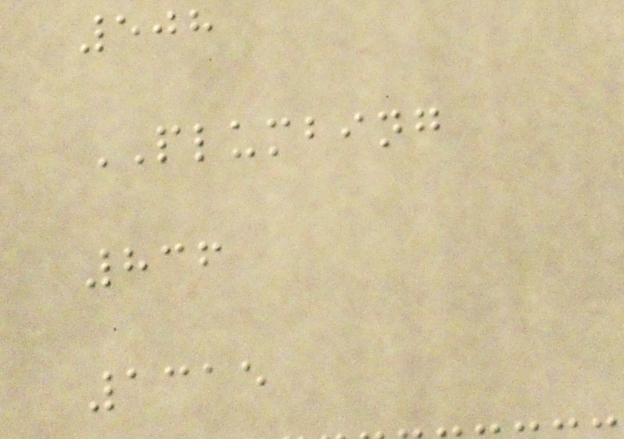508
PLUMBING
836
1315
